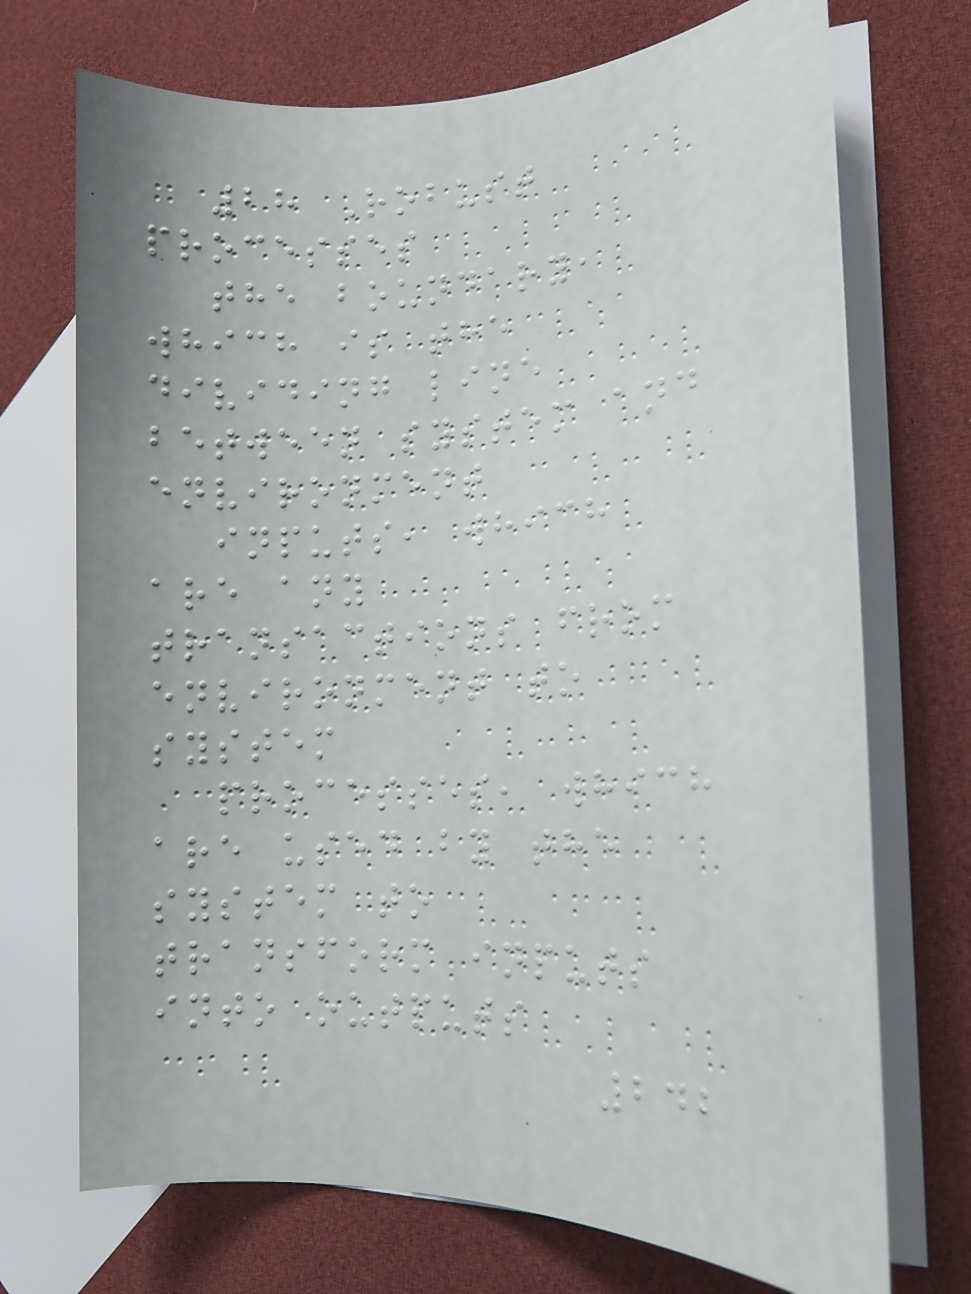28 Robust
processes
the boundary,
which is the
dividing line
between system and
environment
inputs, which
are any
transactions from
environment to
system
processes, which
are used by the
system to
transform inputs
into outputs
242
